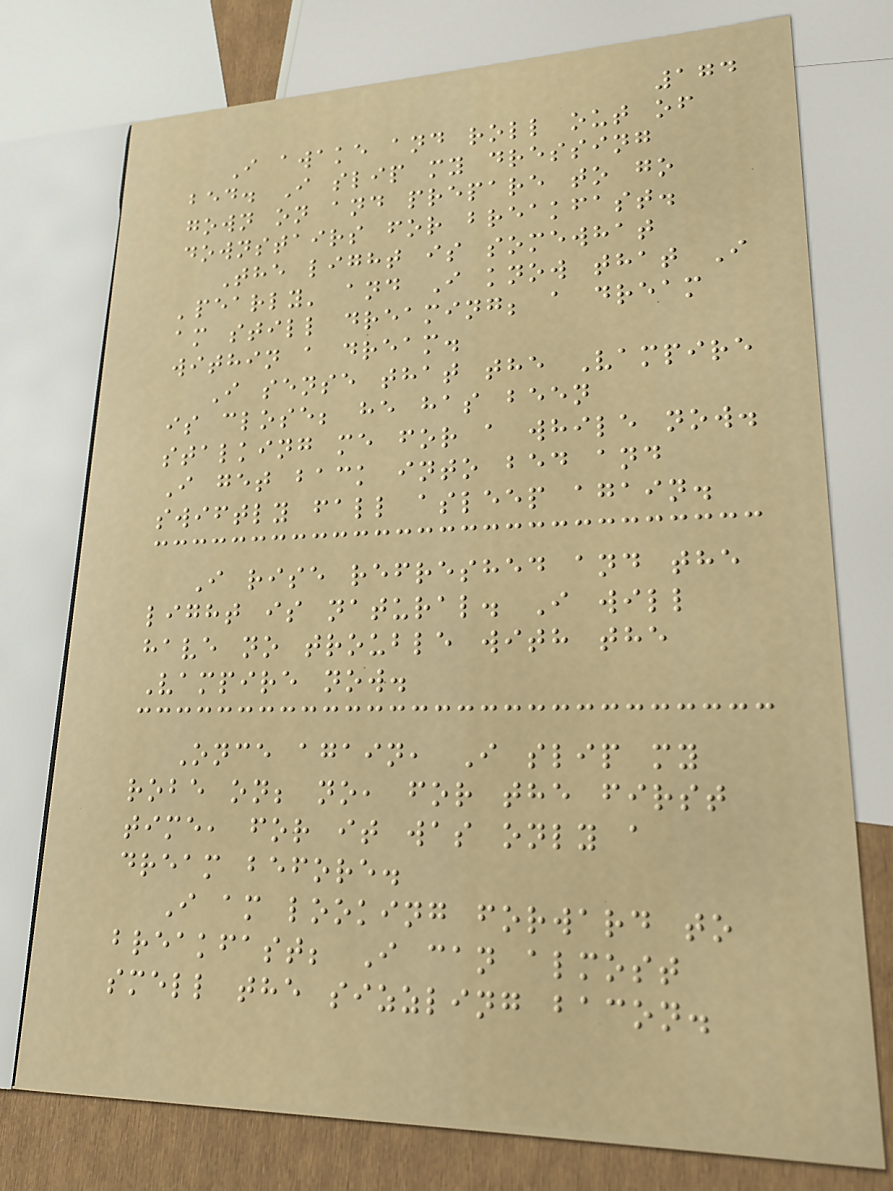174
I awake and roll out of
bed. I slip my dressing
gown on and prepare to go
downstairs for breakfast.
The light is somewhat
'pearly' and I know that I
am still dreaming; a dream
within a dream.
I sense that the Vampire
is close; he has been
stalking me for a while now.
I get back into bed and
swiftly fall asleep again.
I rise refreshed and the
light is natural. I will
have no trouble with the
Vampire now.
Once again, I slip my
robe on; no, for the first
time, for it was only a
dream before.
I am looking forward to
breakfast; I can almost
smell the sizzling bacon.
